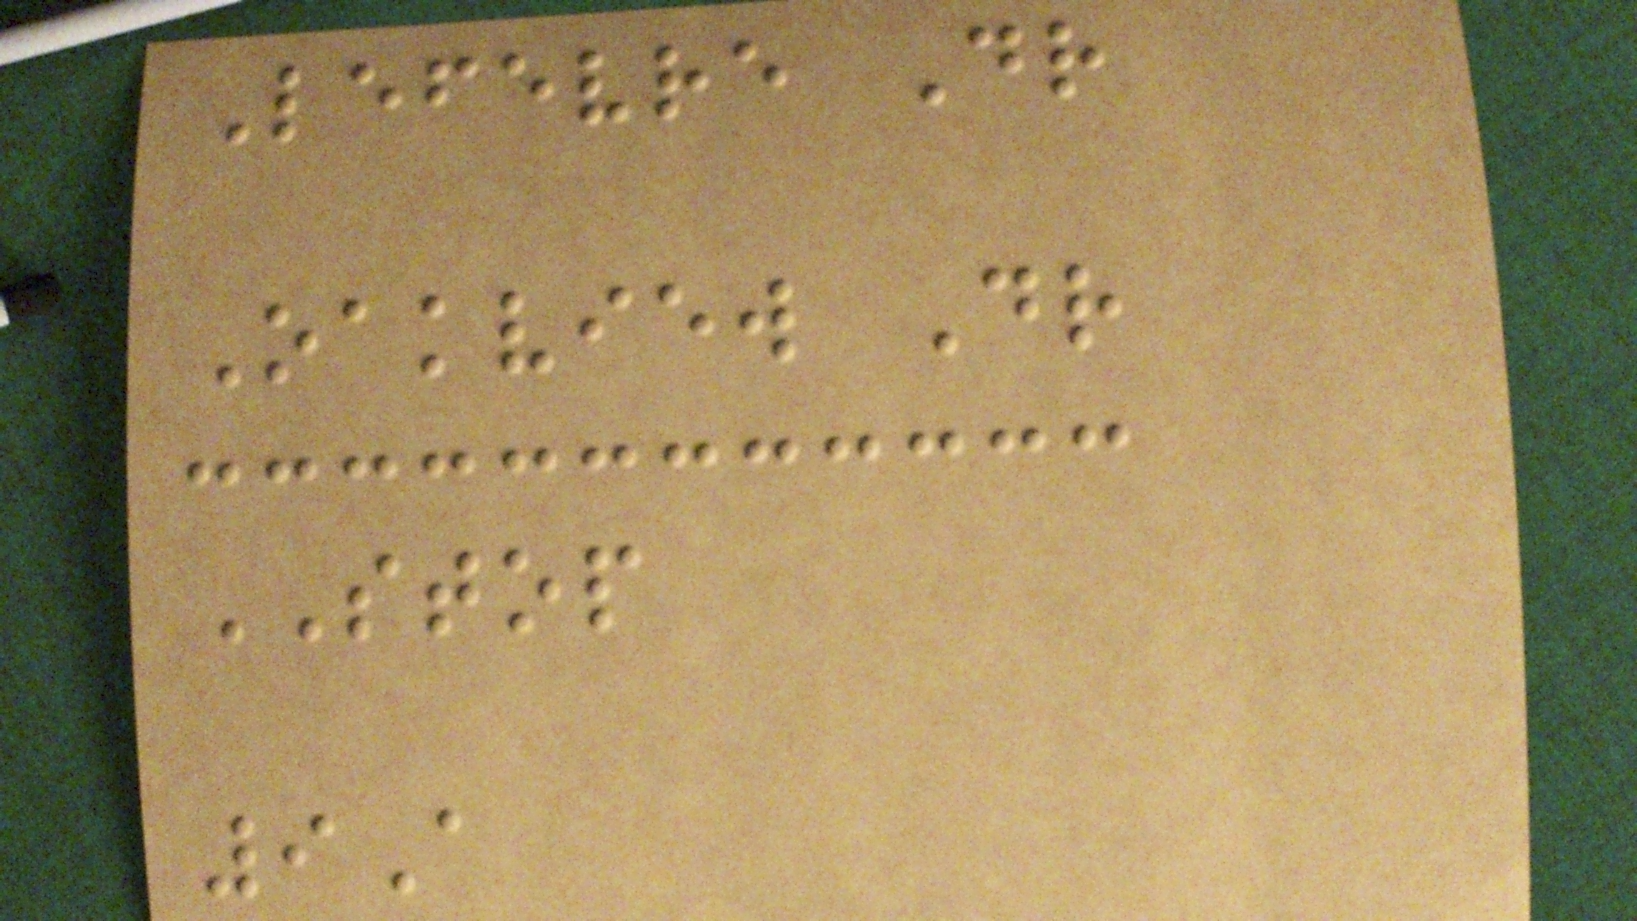Lefevre Dr
Oakview Dr
STOP
9A
